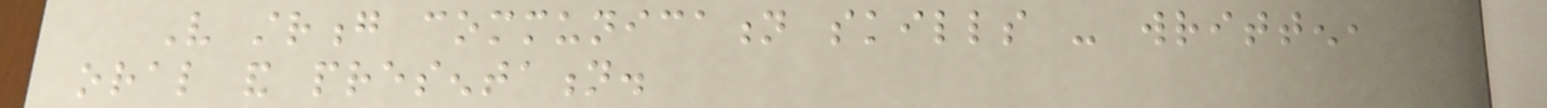Very strong communication skills - written,
oral and presentation.
